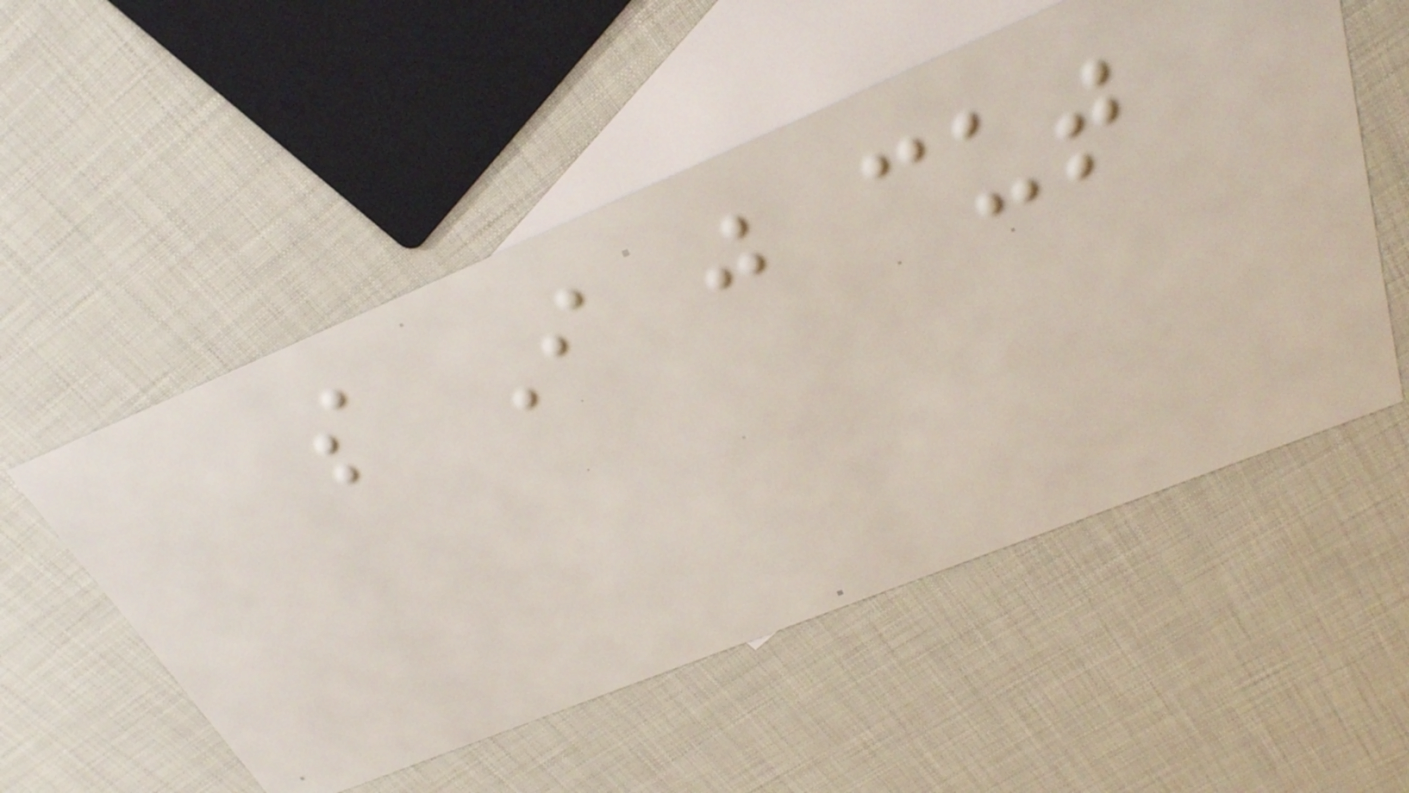so I just cut
